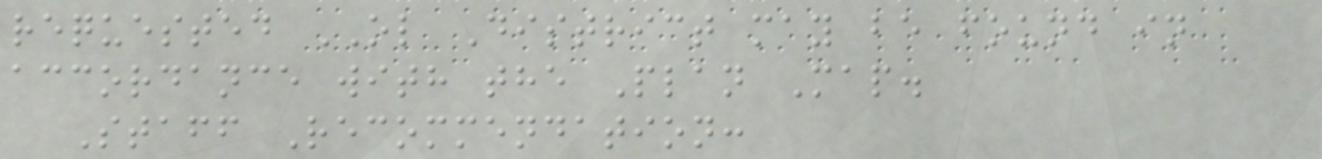requested OL District may be found in
accordance with the Plan Map.
Staff Recommendation:
